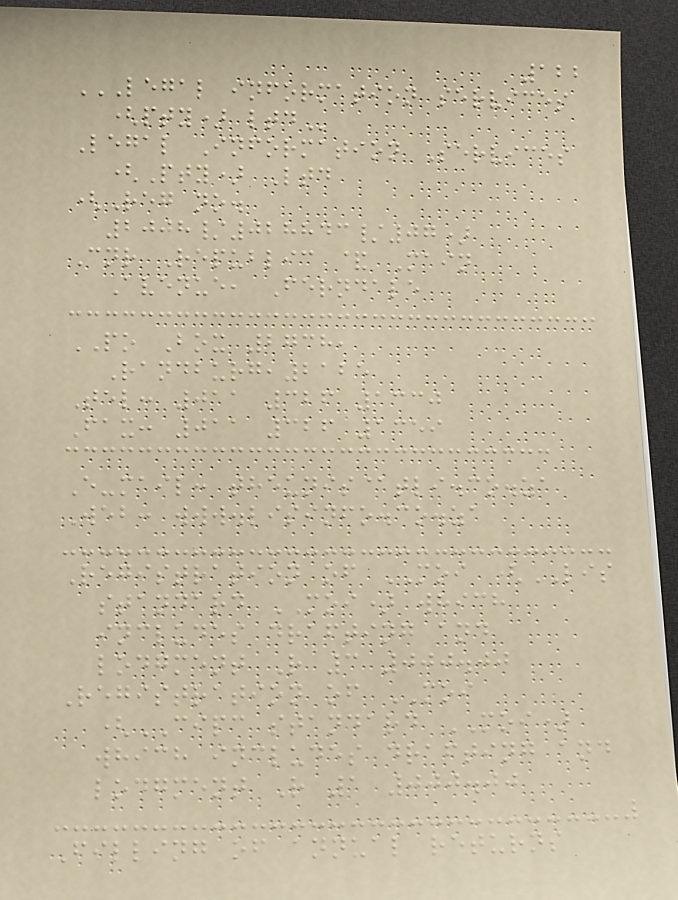122
LEGAL INFORMATION SERVICES
(PTY) LTD
Legal Information Services
(Pty) Ltd
(Reg no.
2008/028843/07)
Cnr Republic & Main
Avenue, Ferndale
PO Box 2738,
Randburg,2125
Tel: 011 326 1330
Fax: 011 326 1359
E-mail: theunis@tli.co.za
Web: www.lisinfo.co.za
Registration of MOI (LIS
standard MOI) which
includes drafting and
lodgment R 3 000.00
Registration of MOI
(CIPC standard MOI)
which includes drafting and
lodgment R 1 000.00
Filling of annual returns
